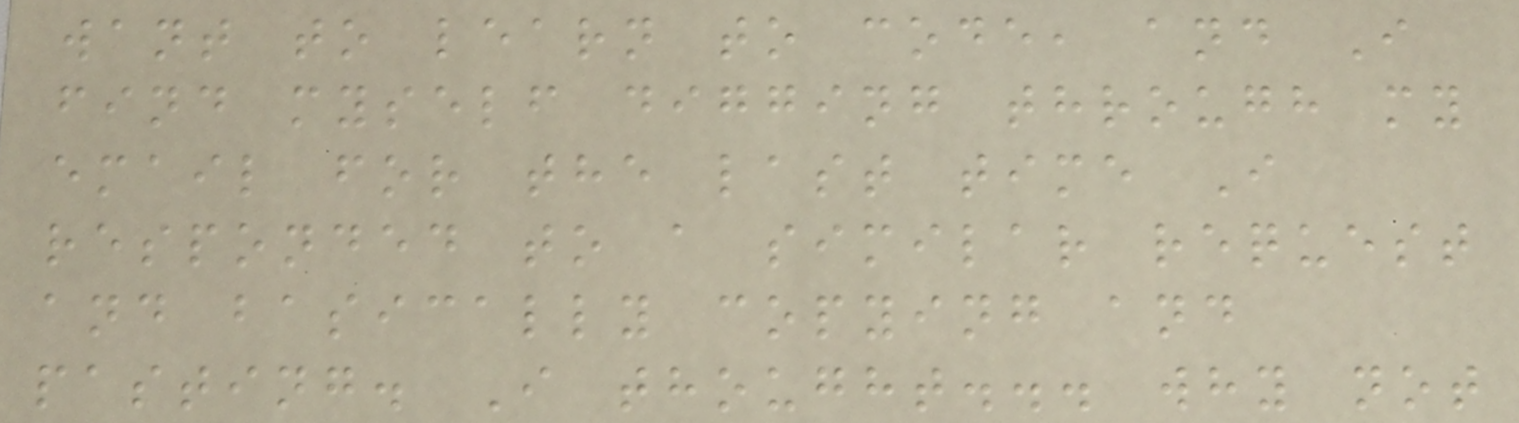want to learn to code, and I
find myself digging through my
email for the last time I
responded to a similar request
and basically copying and
pasting. I thought... why not
